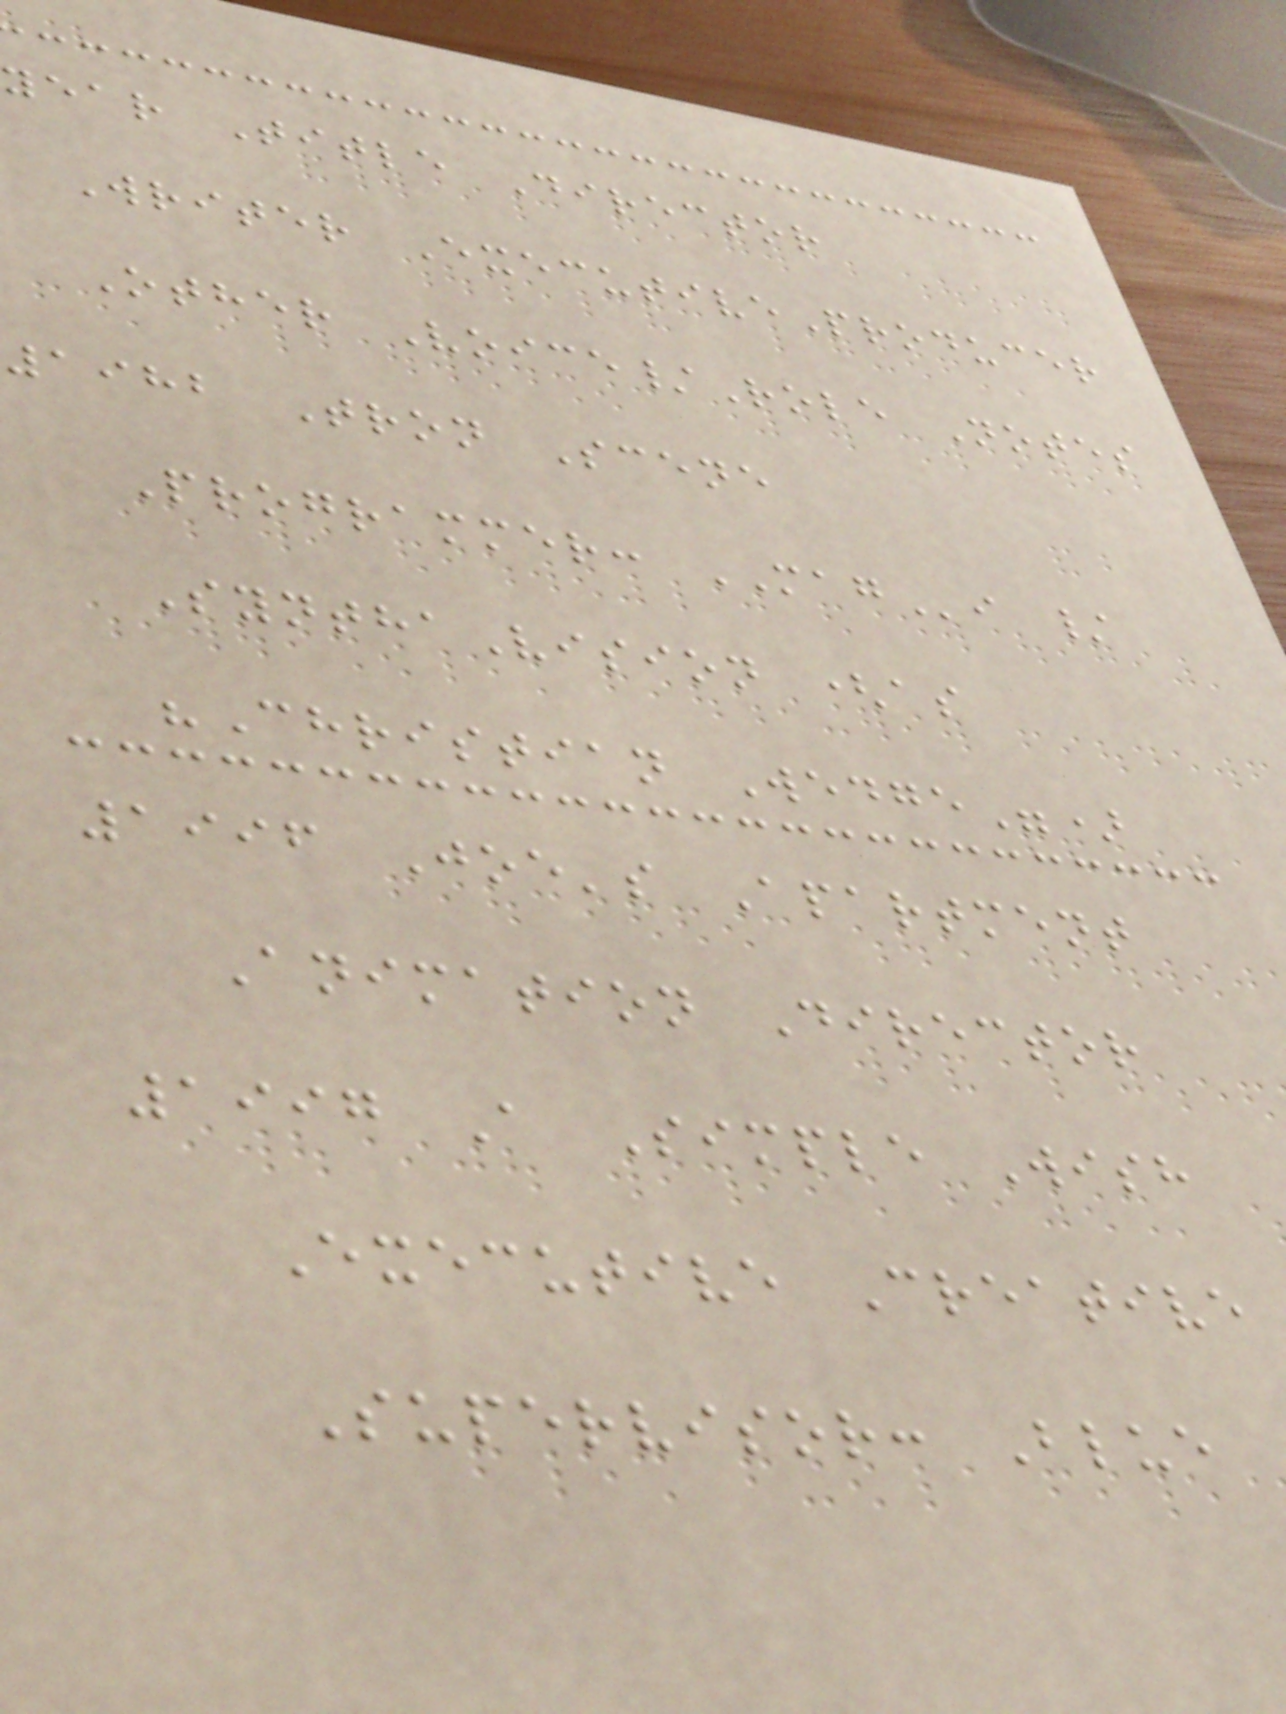year Title Director
Writer ExecutiveProducer
Other Voice/Role Notes
1982 Tron Scene
Programmer: MAGi /
SynthaVision (as
"Christian Wedge")
1996 Joe's Apartment
Animation Director
1997 A Simple Wish
Executive Creative
Supervisor: Blue
